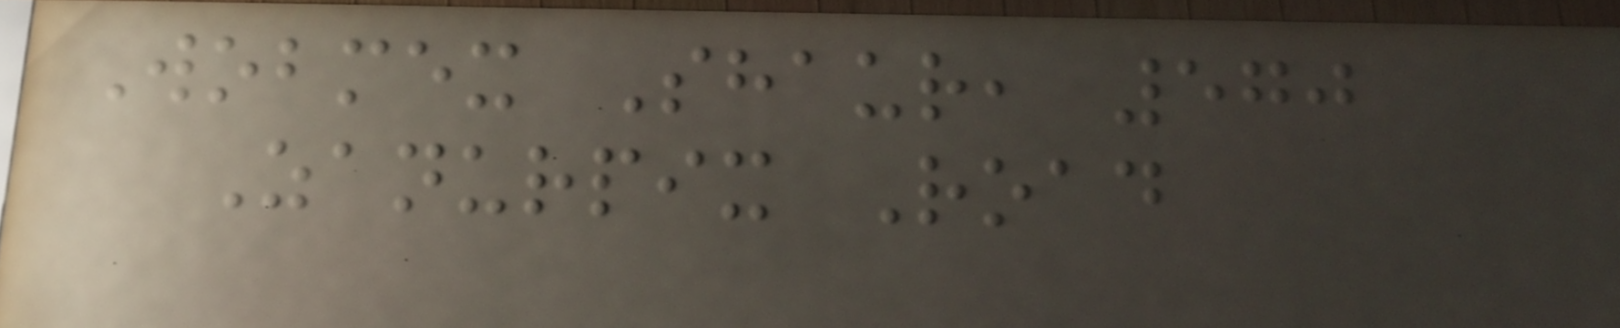Wobmex Shaur, 570
Zanurpix Road
